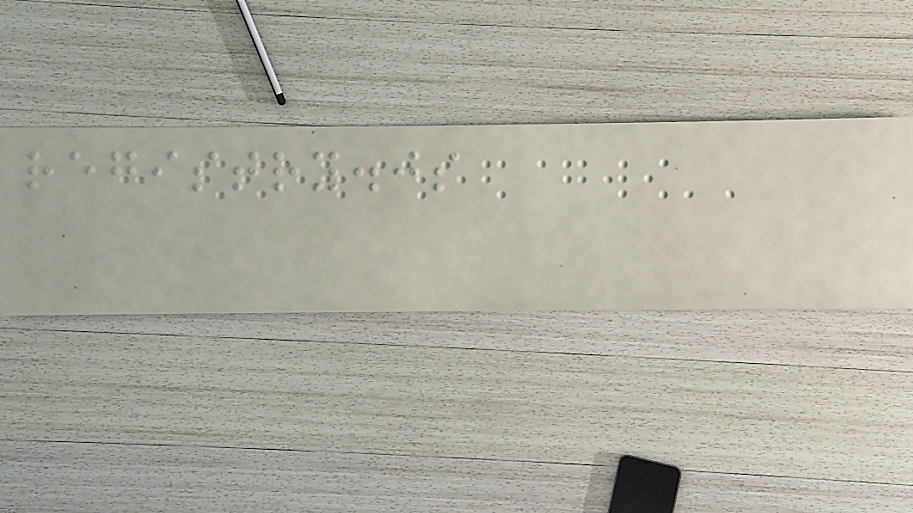registry.js
